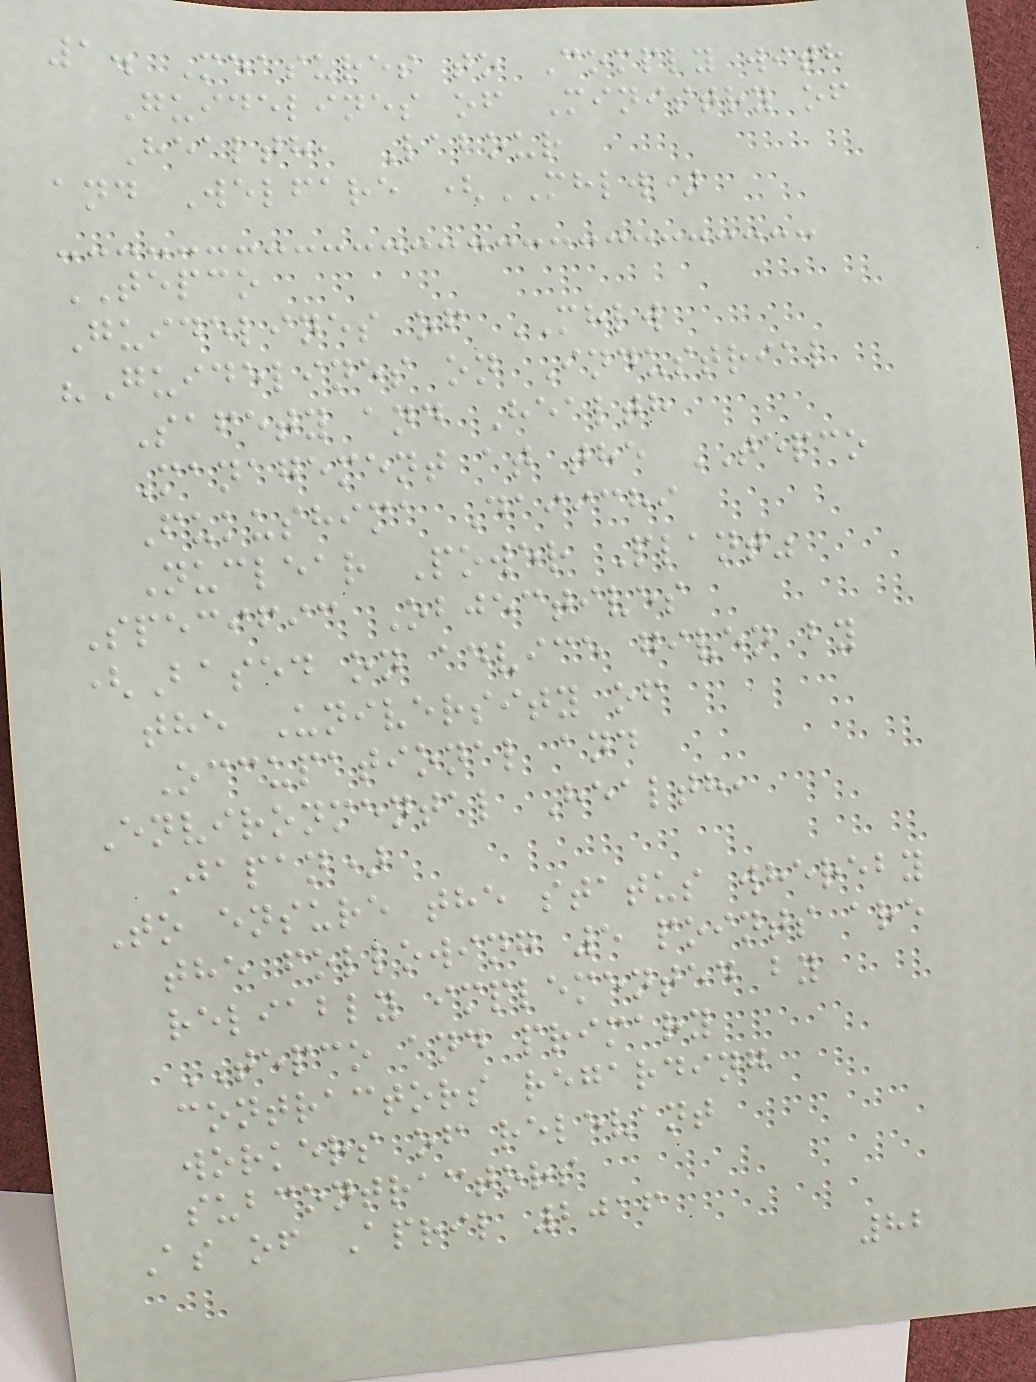1. Measures to Comply with
Guidelines of Ministry of
Health, Labour
and Welfare (MHLW)
TEPCO
Guidelines of MHLW
"Guidelines on Industrial
Safety and Health
Management at the TEPCO
Fukushima Daiichi
Nuclear Power Plant"
Specific Objectives
(Based on advice given by
the University of
Occupational and
Environmental Health,
Japan)
To ensure the status whereby
the following 5 points are
reliably implemented by
TEPCO and primary
contractors regarding
workers of relevant
subcontractors
As of April 2016
82
